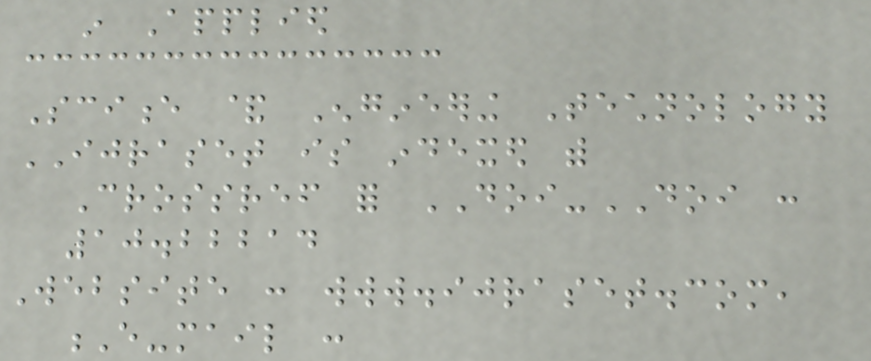in Applied
Science & Engineering Technology
IJRASET is indexed with
Crossref for DOI-DOI :
10.22214
Website : www.ijraset.com,
E-mail :
